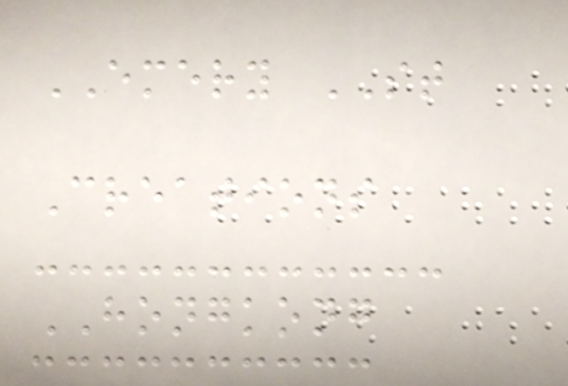EMERY ST
Creations
HONGKONG
